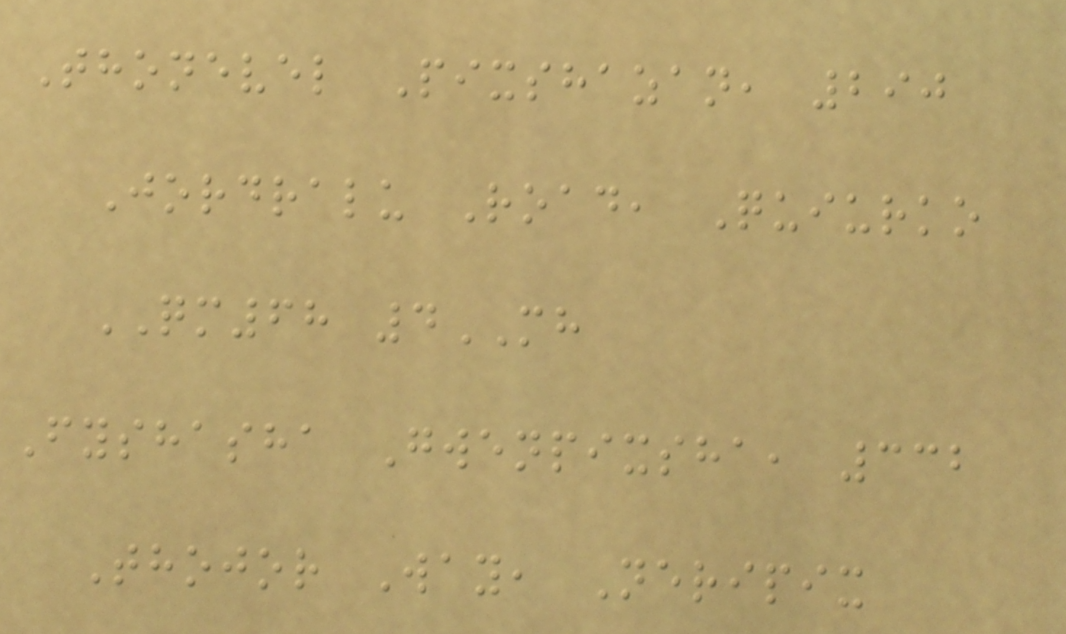Thonevel Pixshazan, 290
Jordralu Road, Quiurko
QM68 4MH
Fyshasha Gwenpixsha, 332
Thojor Way, Neripix
